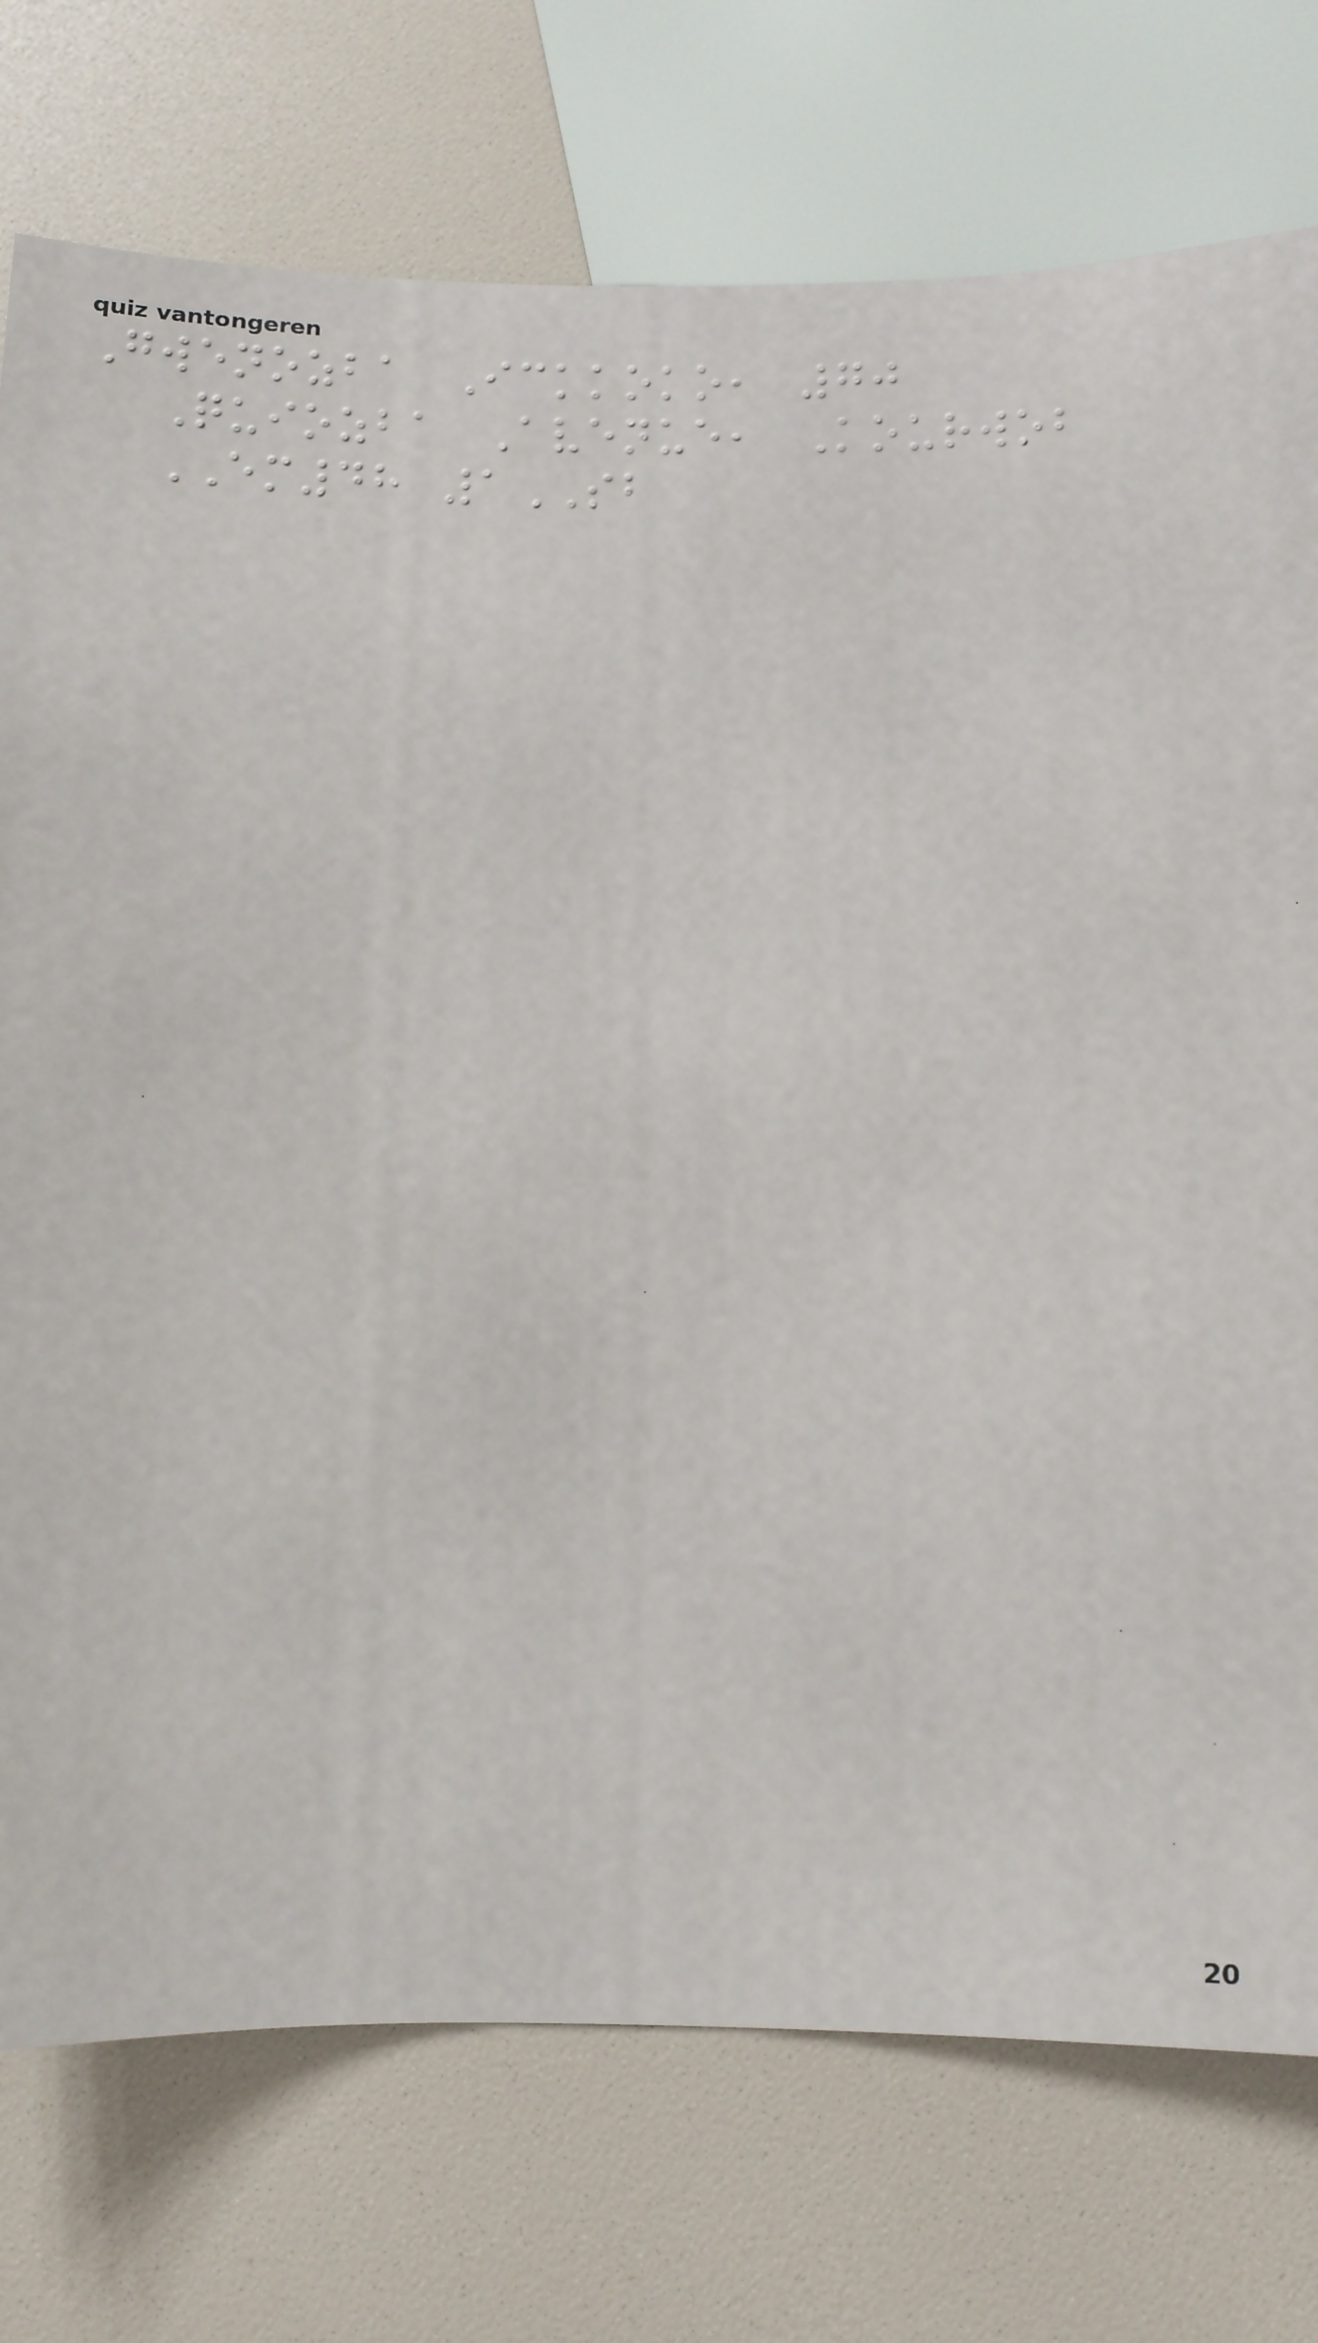Gwenozba Ickkoko, 70
Quiozba Avenue, Kourwob
EM48 1SB
